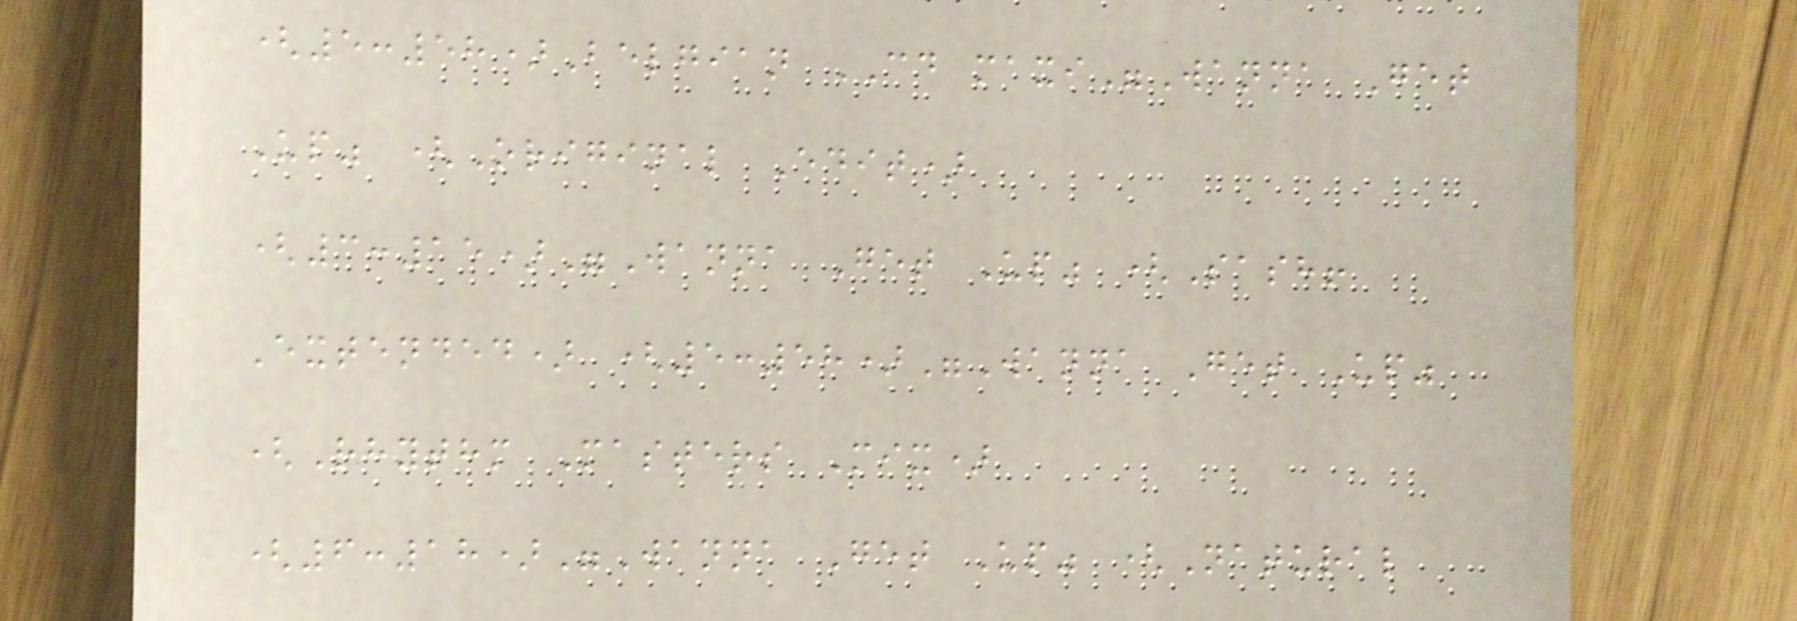(5:58)Belgian CD maxi"Wanna Get
Up" (Original Edit)
(3:15)"Wanna Get Up" (Sash!
Extended) (5:58)"Wanna Get Up"
(Rhythm Masters Mix)
(6:18)"Wanna Get Up" (Natural
